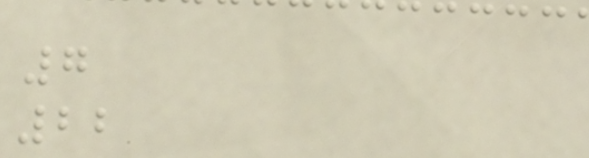7
22
